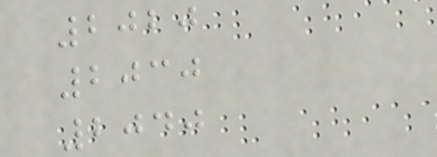2020
2030
2040
